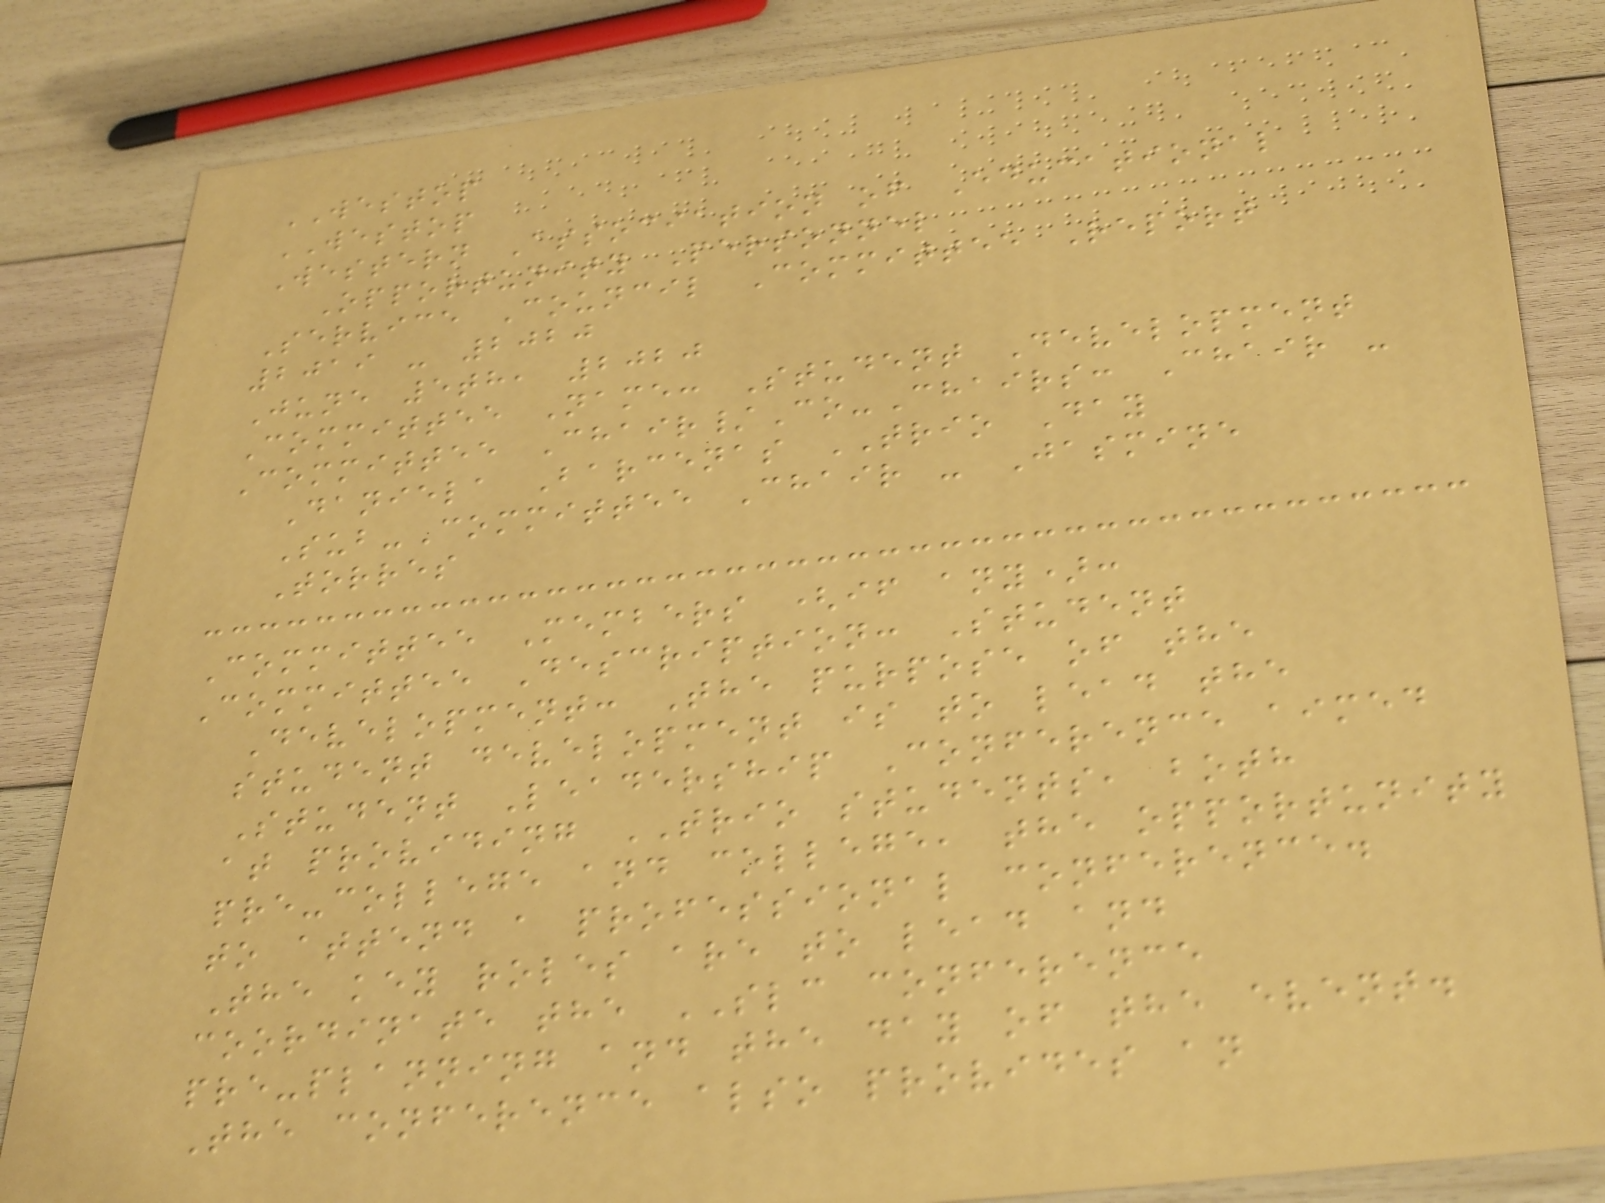WESTOP
WESTOP
Western Association of Educational
Opportunity Personnel
Service Council Committee Report
2019 - 2020
June 5th, 2020
Committee Name: Student Development
Committee Chair/Co-Chairs: Chair -
Daniela Barcenas TRIO Day
Sub-Committee Chair - Jasmine
Torres
Committee Members (if any):
Committee Description: Student
Development: The purpose of the
student development is to lead the
Student Leadership Conference aimed
at providing TRIO students, both
pre-college and college, the opportunity
to attend a professional conference.
The key roles are to lead and
coordinate the SLC conference
pre-planning and the day of the event.
The conference also provides an
